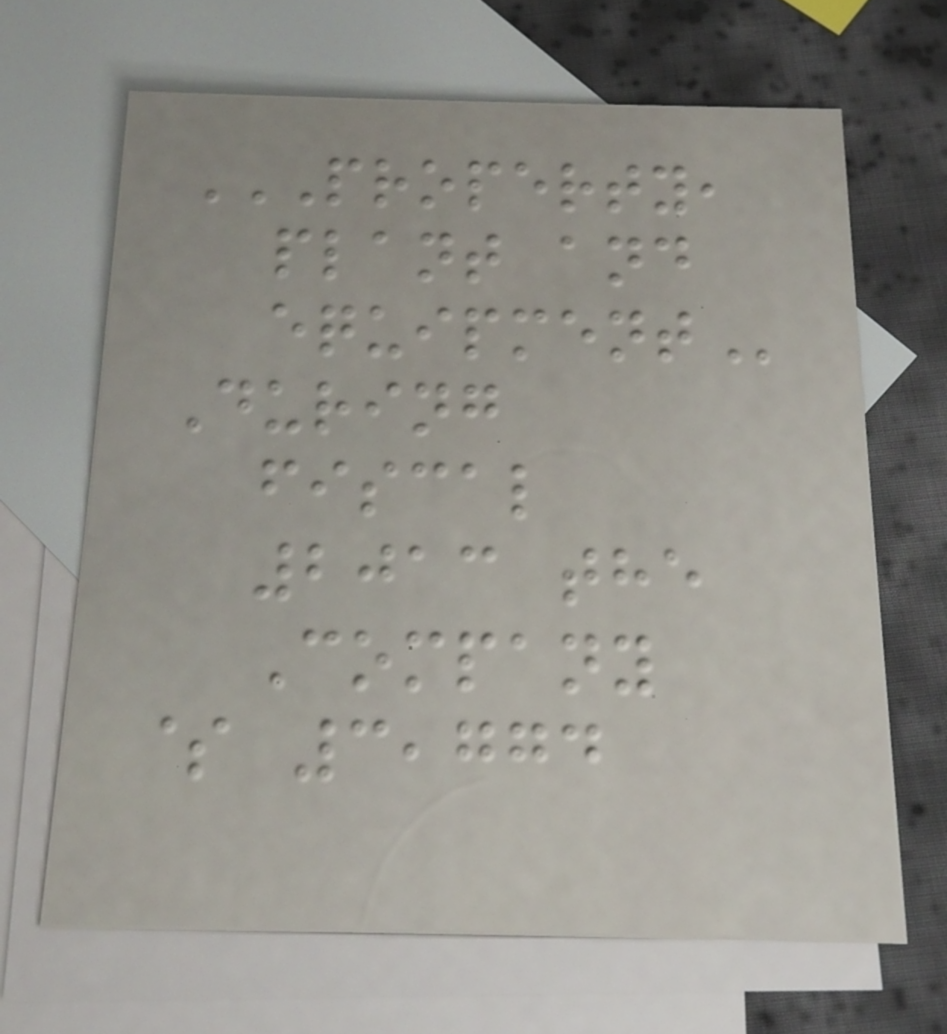PROPERTY,
PLANT AND
EQUIPMENT
During
fiscal
2013 the
Company
$ 3,774
